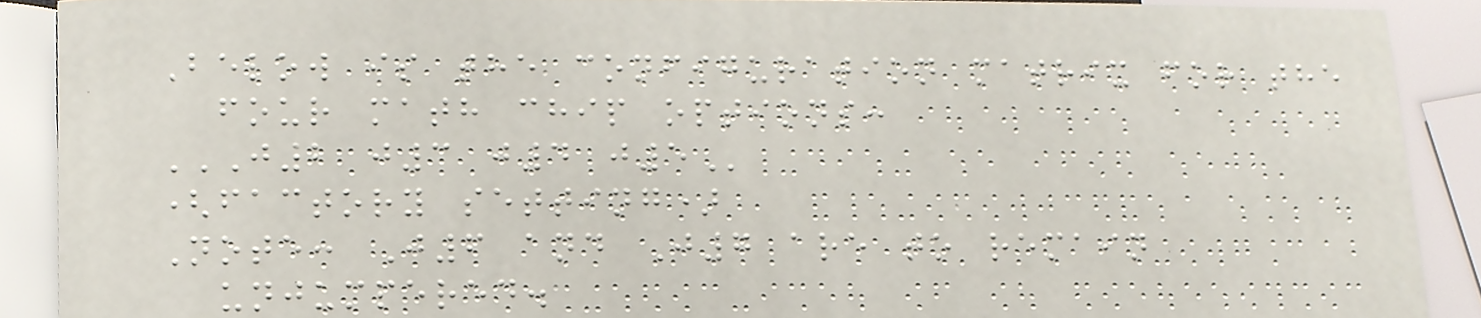Below is the configuration matrix for the
four math chip options:
J2 J3 J4 J5
(factory setting)
Note: J6 and J7 are to remain
unjumpered.
